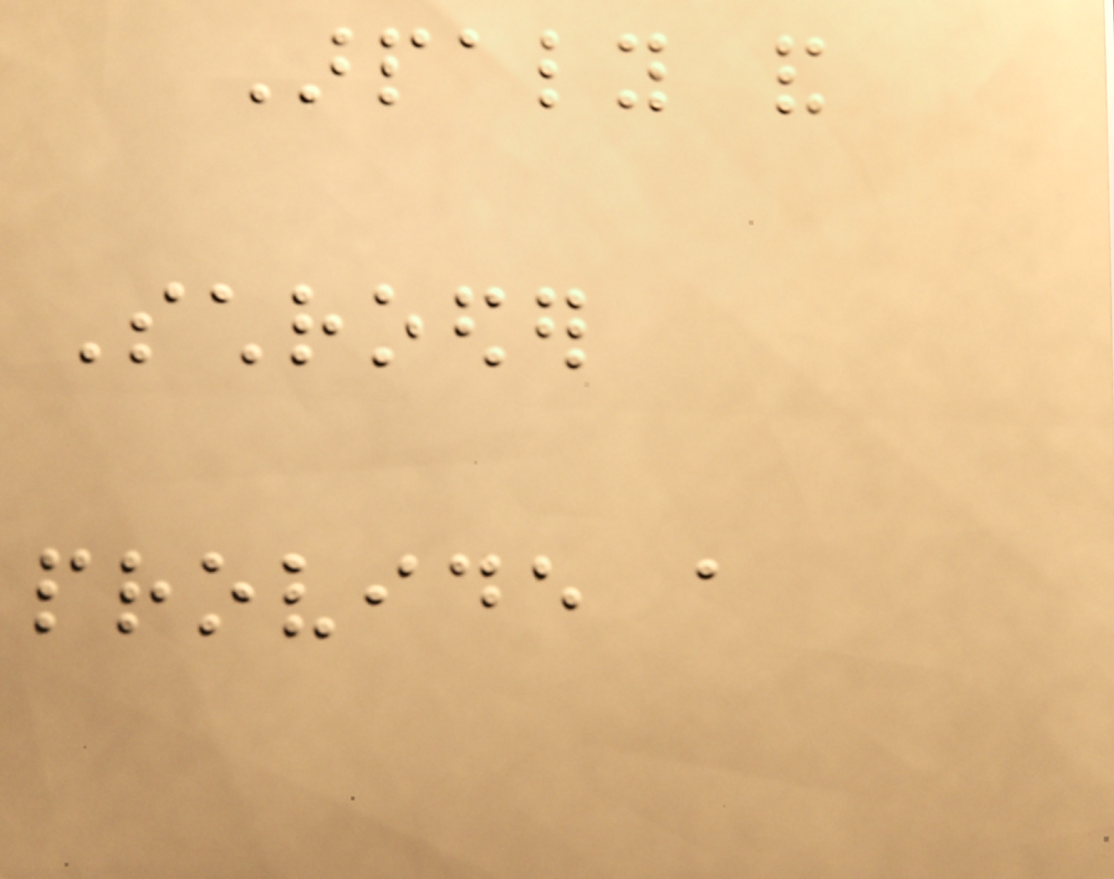Arpaly and
Schroeder
provide a
